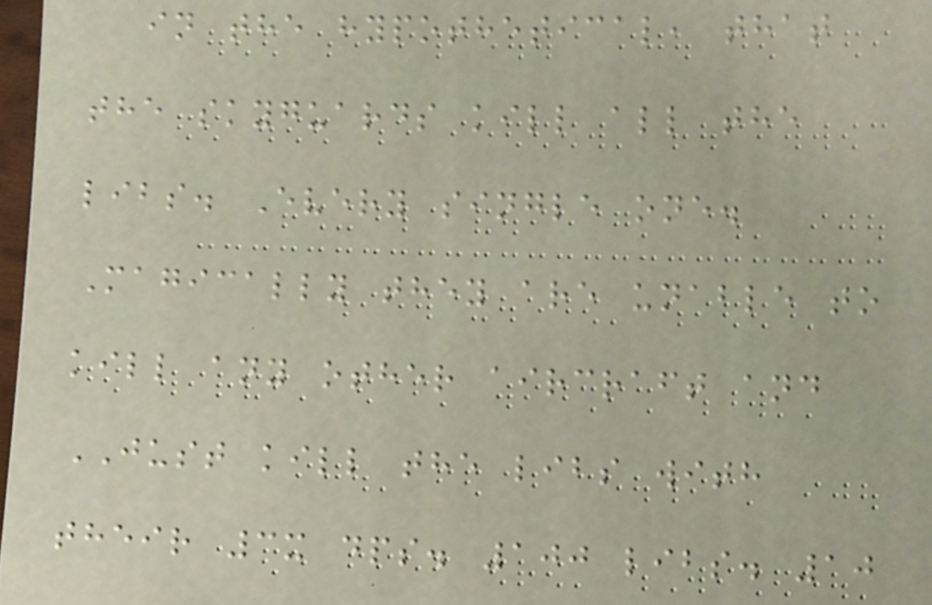in the hypothetical, that
the skyguards kill all the
libs. Every single one.
Magically they are unable to
kill any other aircraft and
JUST kill the libs with
their 3x dps. 100 libs. 10
